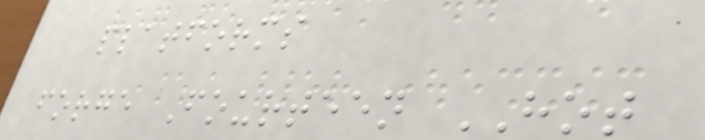platforms
forge Fourteen HOT
